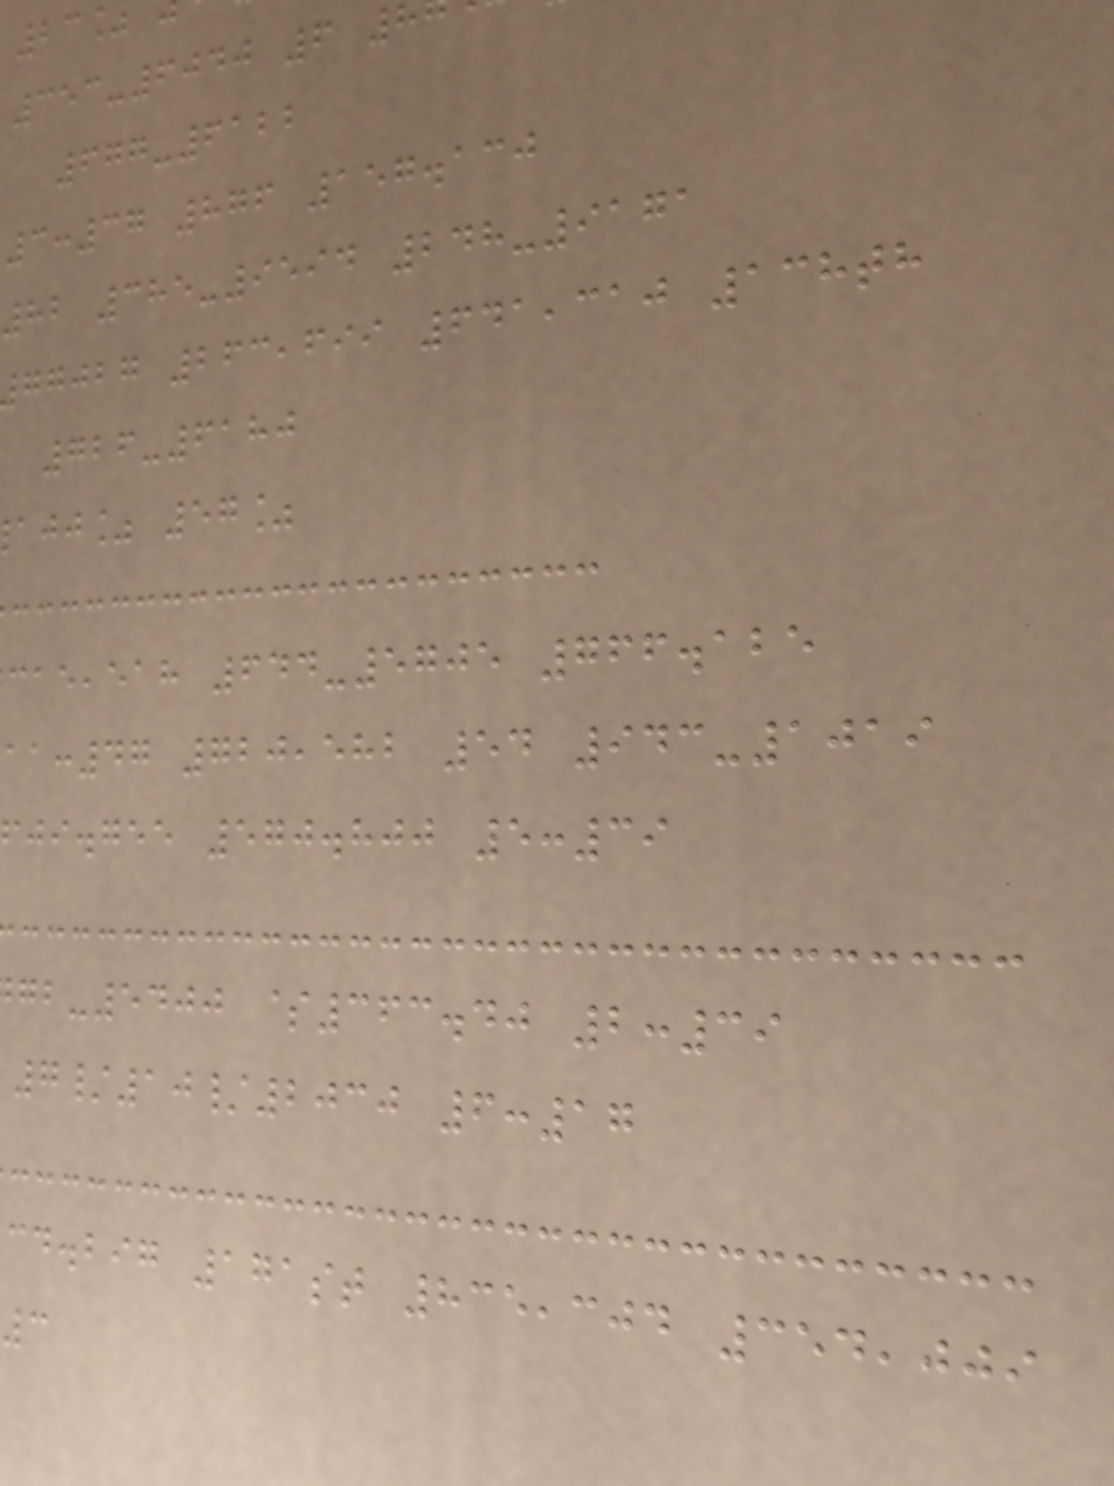23%
353-6040 6 8
677-6122
3:37 876 157.130
82 385-9594 248-9171
ggjbg 263,699 641,310 138th
726-6180
ajj% 57%
,eah 644-5705 766.125
:47 720,582 54 943-1019
fji.gee 570.800 5:39
-5400 $363.40 2:39
7/10/2030 6:17
cd.big 171st 835,304 354,009
3
